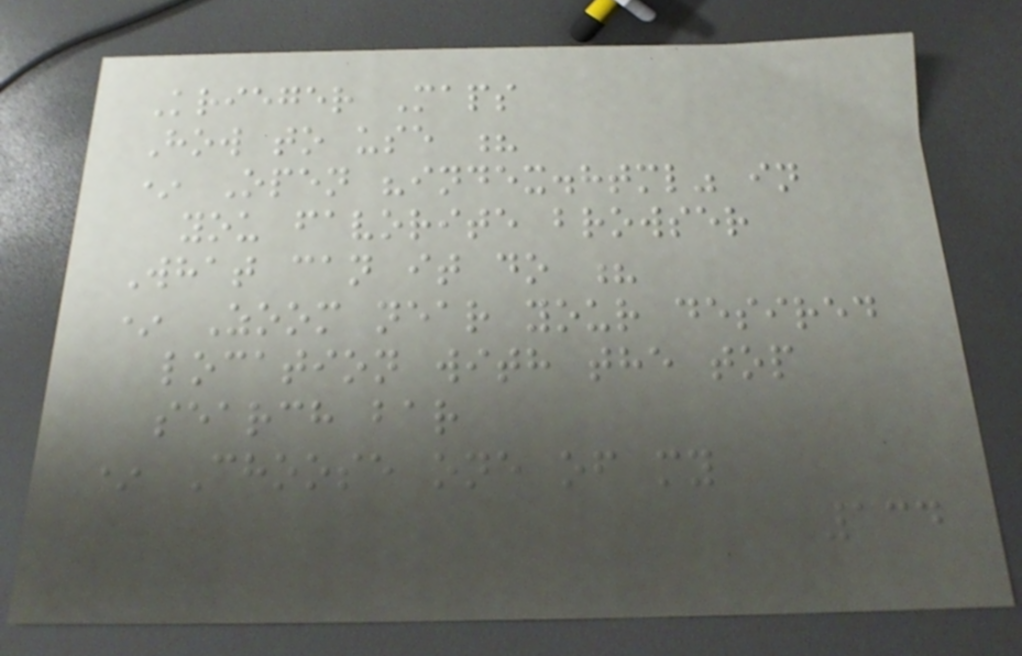Krieger Maps
How to use ?
* Open "index.html" in
you favorite browser
What can it do ?
* Zoom near your desired
location with the top
search bar
* Choose one of my
134
